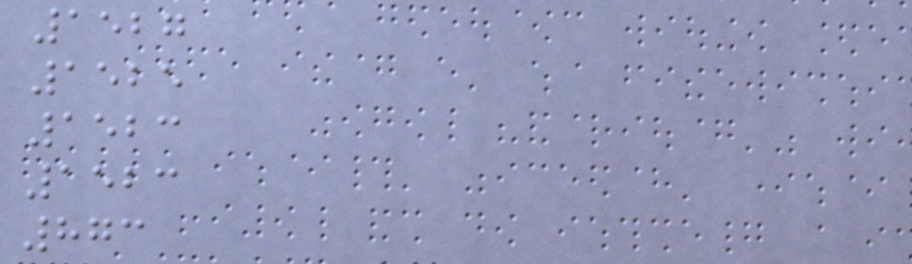1527
1525
1523
1523
873
